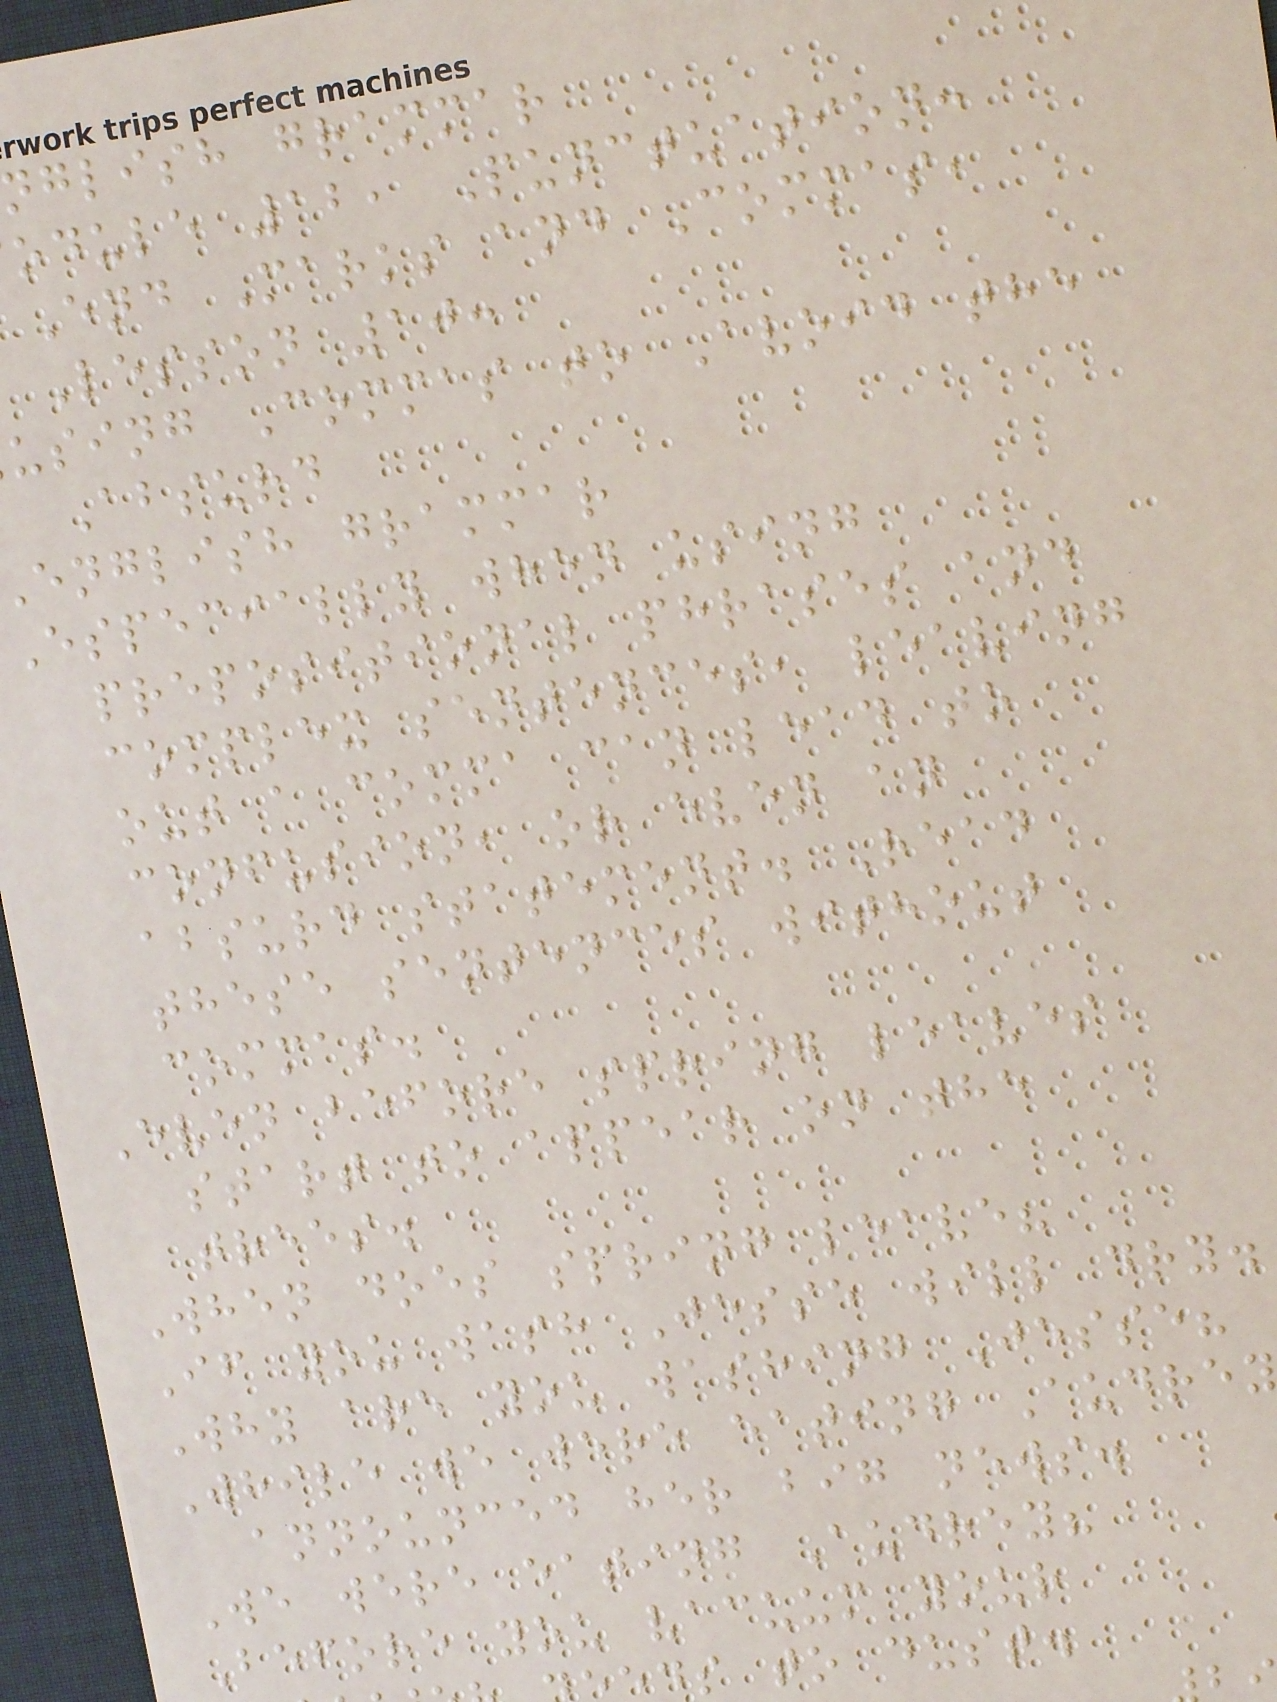nglish grammar
odule 12, Punctuation:
End Marks and Commas,
Lesson 10:
using Commas to Avoid the
Absurd
english grammar
Especially when using
prepositional phrases and
complex sentences, leaving
out a comma can lead to
confusion, or even an
absurd statement. Read
these sentences without
commas.
Even before spring leaves
start to appear on the
trees.
When does spring leave?
If you wash Jesse will dry.
Why are you washing Jesse?
While we were eating Audrey
announced her big news.
We were eating Audrey?
Before you vacuum your
ds to dust.
